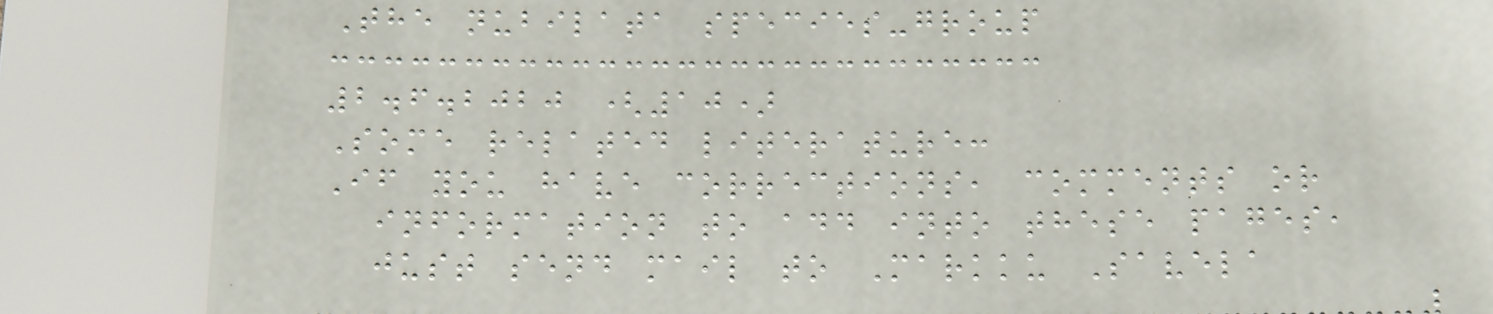The nubilata species-group
2.6.2020 (10)
Some related literature:
If you have corrections, comments or
information to add into these pages,
just send mail to Markku Savela
